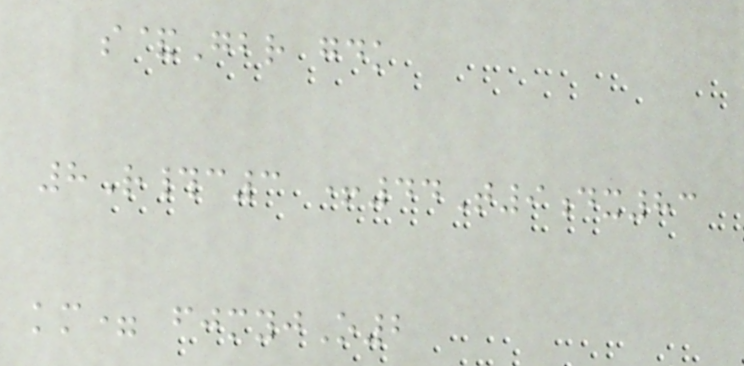s&Gbr gdk
8R#c3 +44T9dx83
km= fjmyjO2
